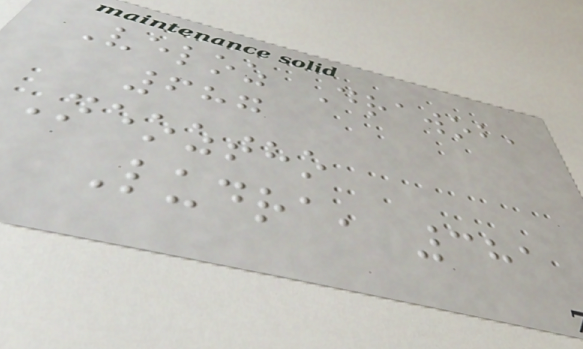Veloz Drawob,
687
Neoztho
Ludra, 381
